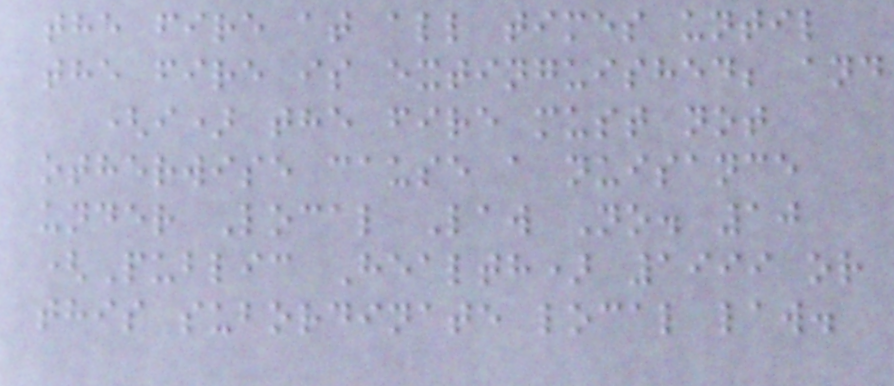the fire at all times until
the fire is extinguished; and
(i) the fire must not
otherwise cause a nuisance
under Local Law No. 10
(Public Health) 1999 or
this subordinate local law.
